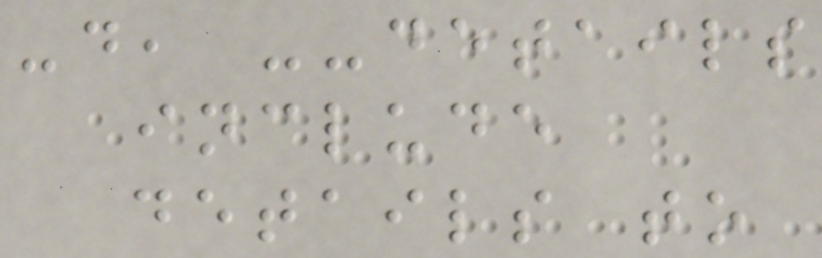-d, --details
include
details to
